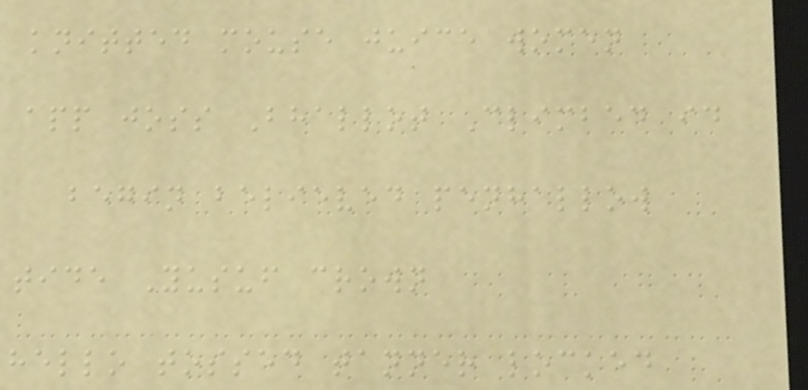knitted mouse juice women
app joss Bhallot Climbed id
begin believed penhallow
tide Yusuf crown
hello tossed tanner locked
